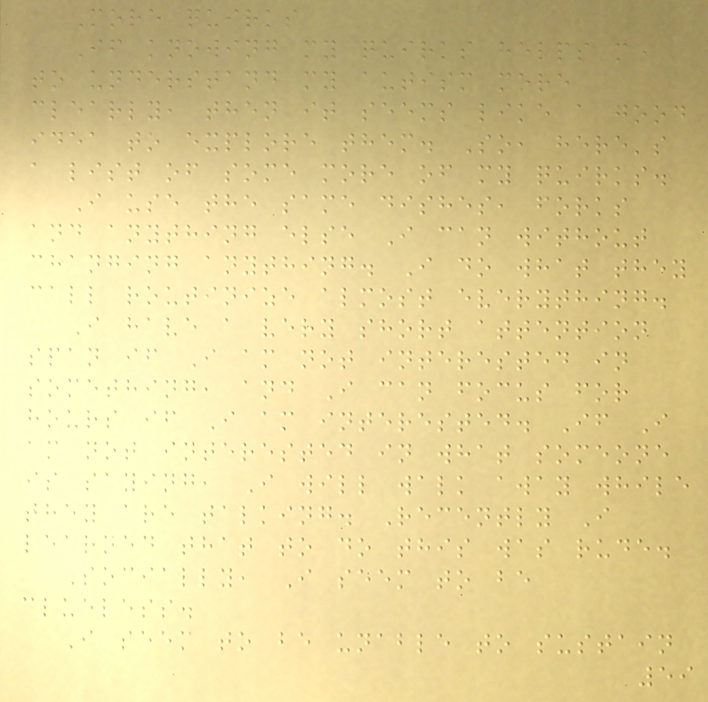More quirks
If knowing my quirks helps me
to understand my autism more
clearly, then it seems like a good
idea to explore them. So, here's
a list of some more of my quirks.
I use the same dishes, forks
and anything else I can without
changing anything. I do what they
call routinize almost everything.
I have a very short attention
span if I am not interested in
something, and I can focus for
hours if I am interested. If I
am not interested in what someone
is saying, I will walk away while
they are talking. Recently I
learned that to do this was rude.
Socially, I seem to be
clueless.
I seem to be unable to sustain
59
